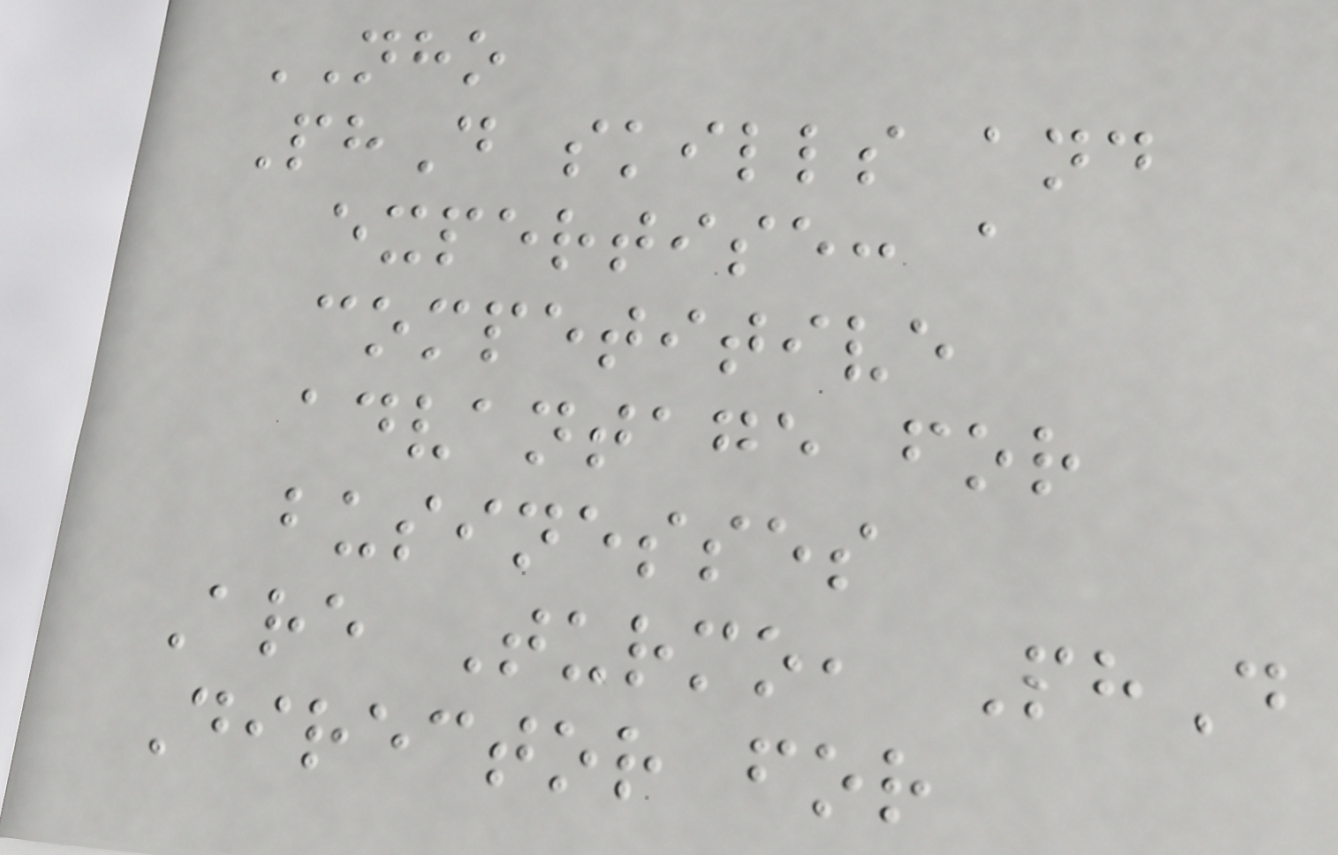NHO
PhD skills and
expertise: a
competitive
advantage for
businesses
Are Turmo, PhD
Director for
